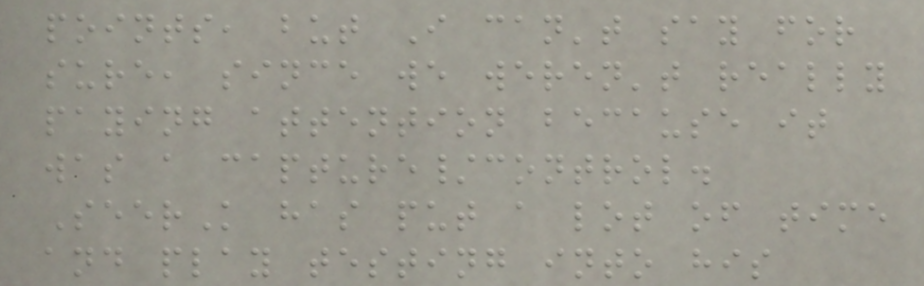points, but I can't say for
sure, since we weren't really
paying attention because it
was a capture/control.
SeerK has put a lot of time
and play testing into his
